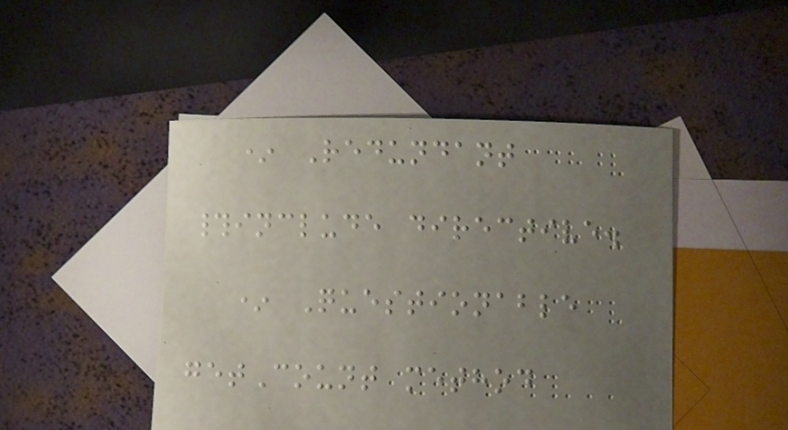* Redundant
#include directive.
* Questionable
getCount method
